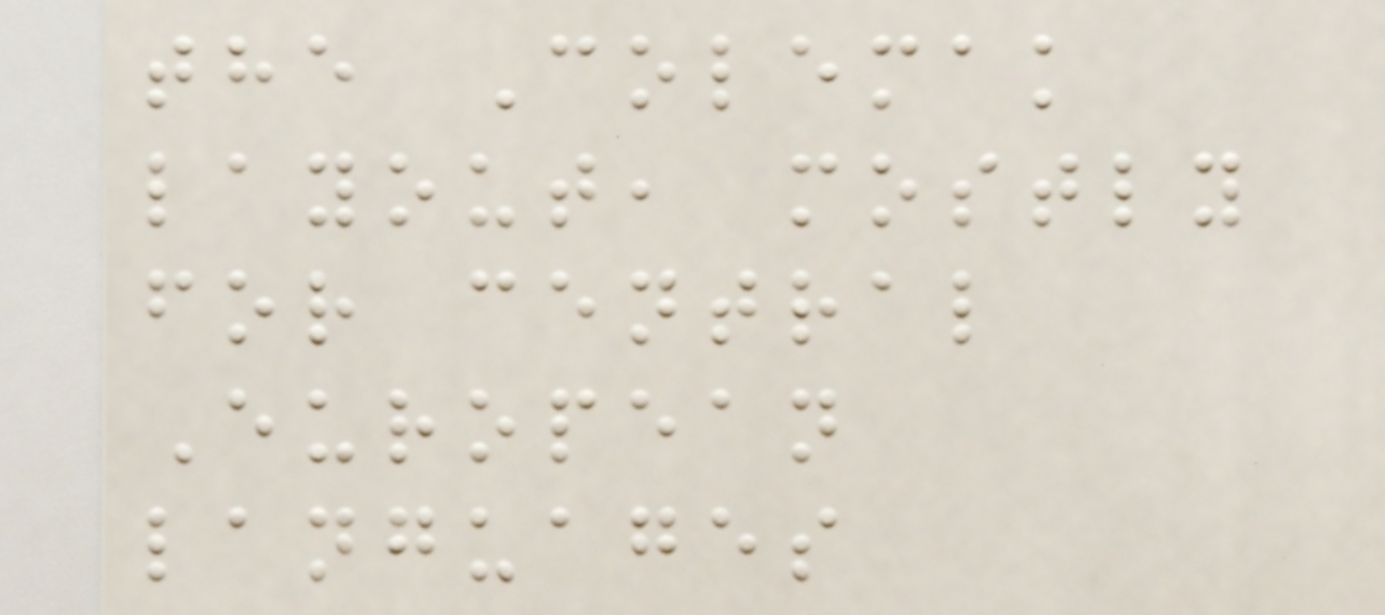the Colemak
layout, mostly
for central
European
languages
